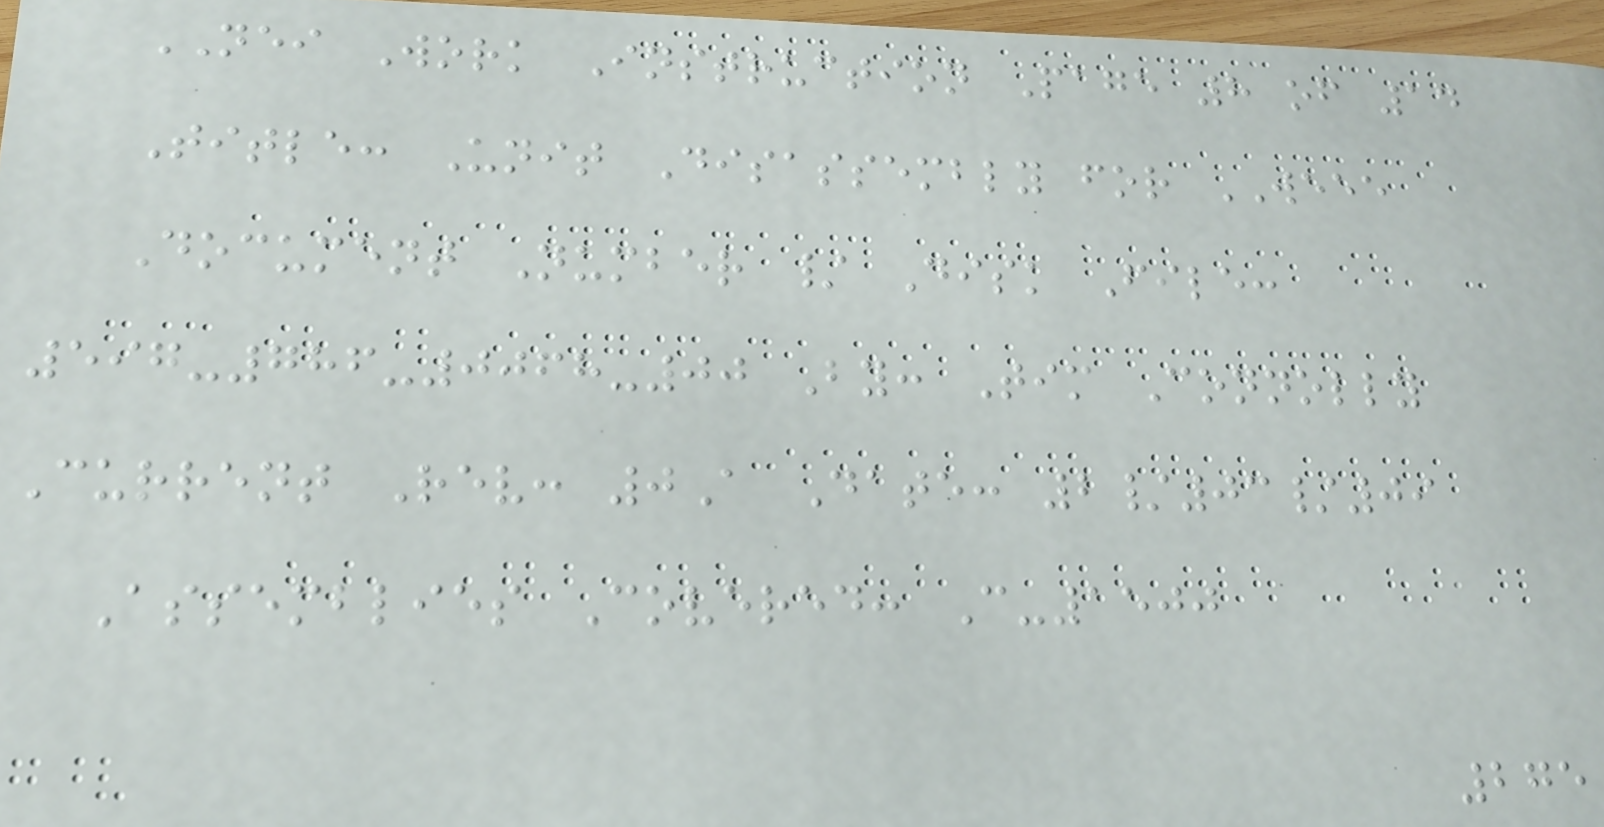NEI Work Instruction Page 8 of 14
Title: Unit Disassembly for WEEE
Document Number / Disk File:
597-786-0068-00 By: Tim Connolly
Current Rev: 0A Date: 2/03/09
Assemblies Covered: C-1500
275
